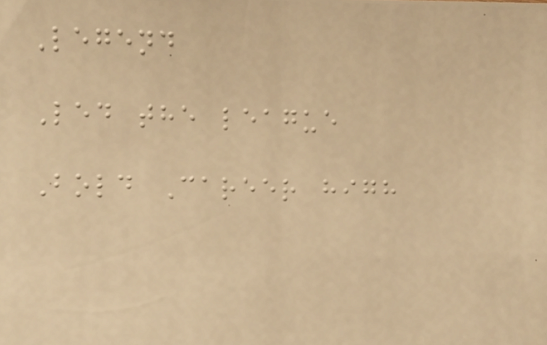Legend
Led the league
Bold Career high
